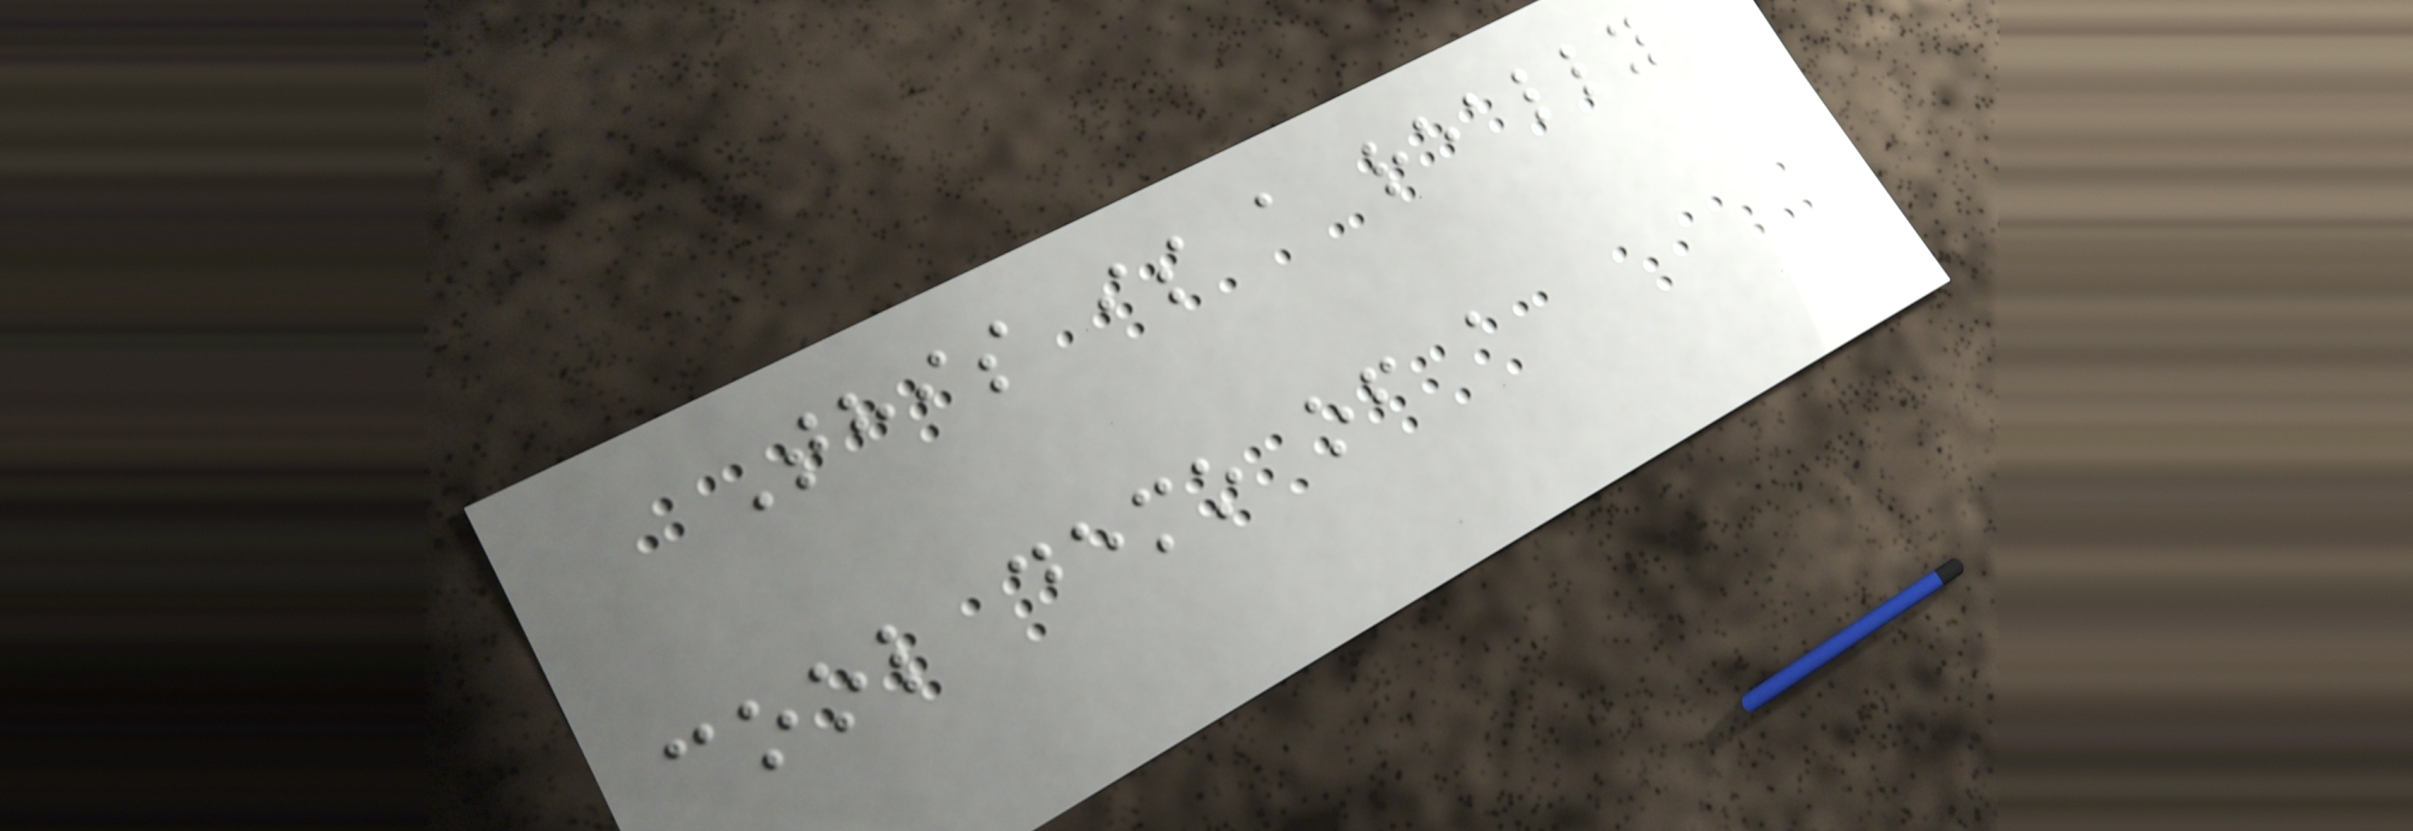This is a really
cool demo of a
